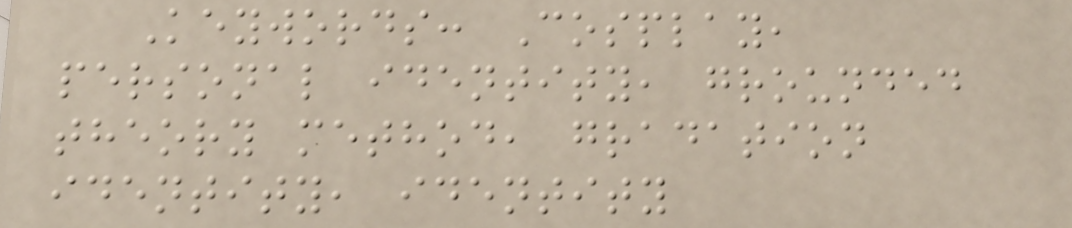Keywords: Cosplay,
personal identity, grounded
theory method, gradation
identity, identity
